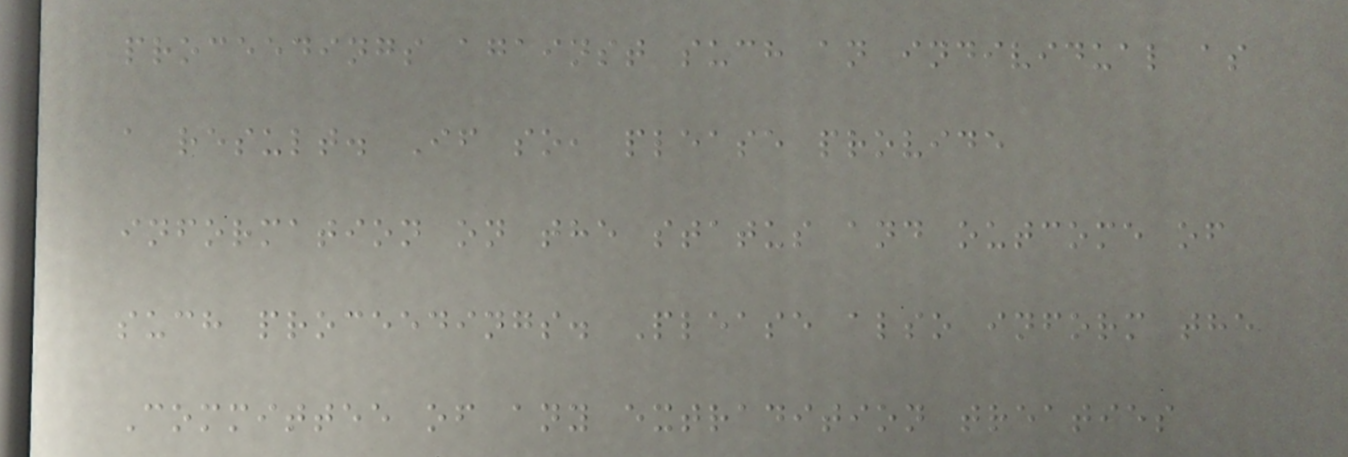proceedings against such an individual as
a result. If so, please provide
information on the status and outcome of
such proceedings. Please also inform the
Committee of any extradition treaties
